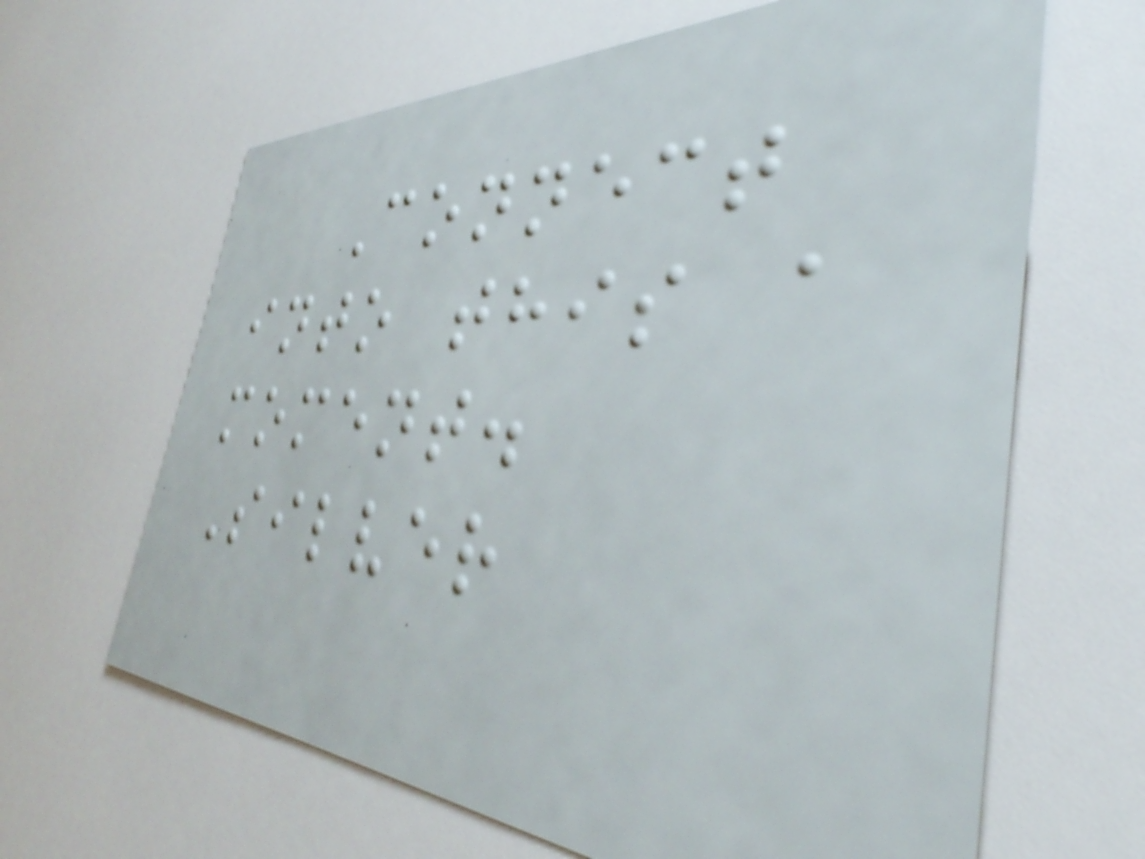Connect
into this a
moment.
Silver
